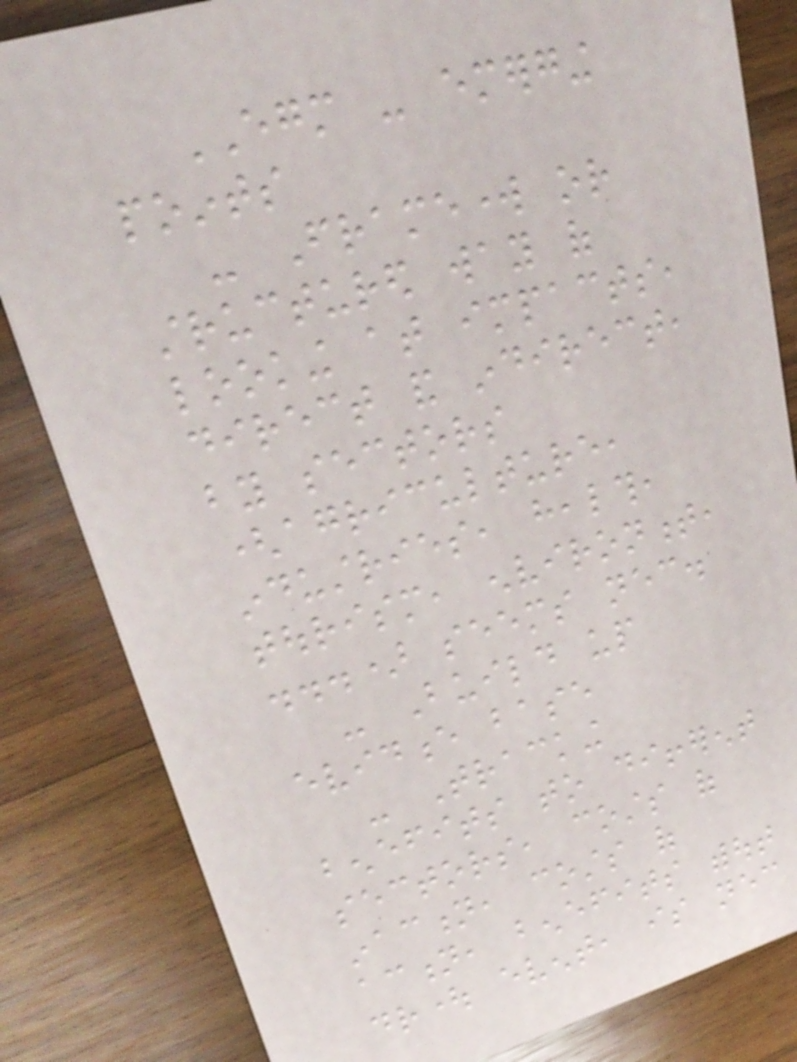EGM - emerging
points
- Framework or
structured way of
looking at impacts,
direct and indirect,
by sectors
(agriculture,
industries, health,
tourism, environment,
...) seems necessary.
- Build up
evidence base
- Tracking
benefits to different
sectors, costs of
inaction, costs of
action, benefits without
drought event, is necessary
